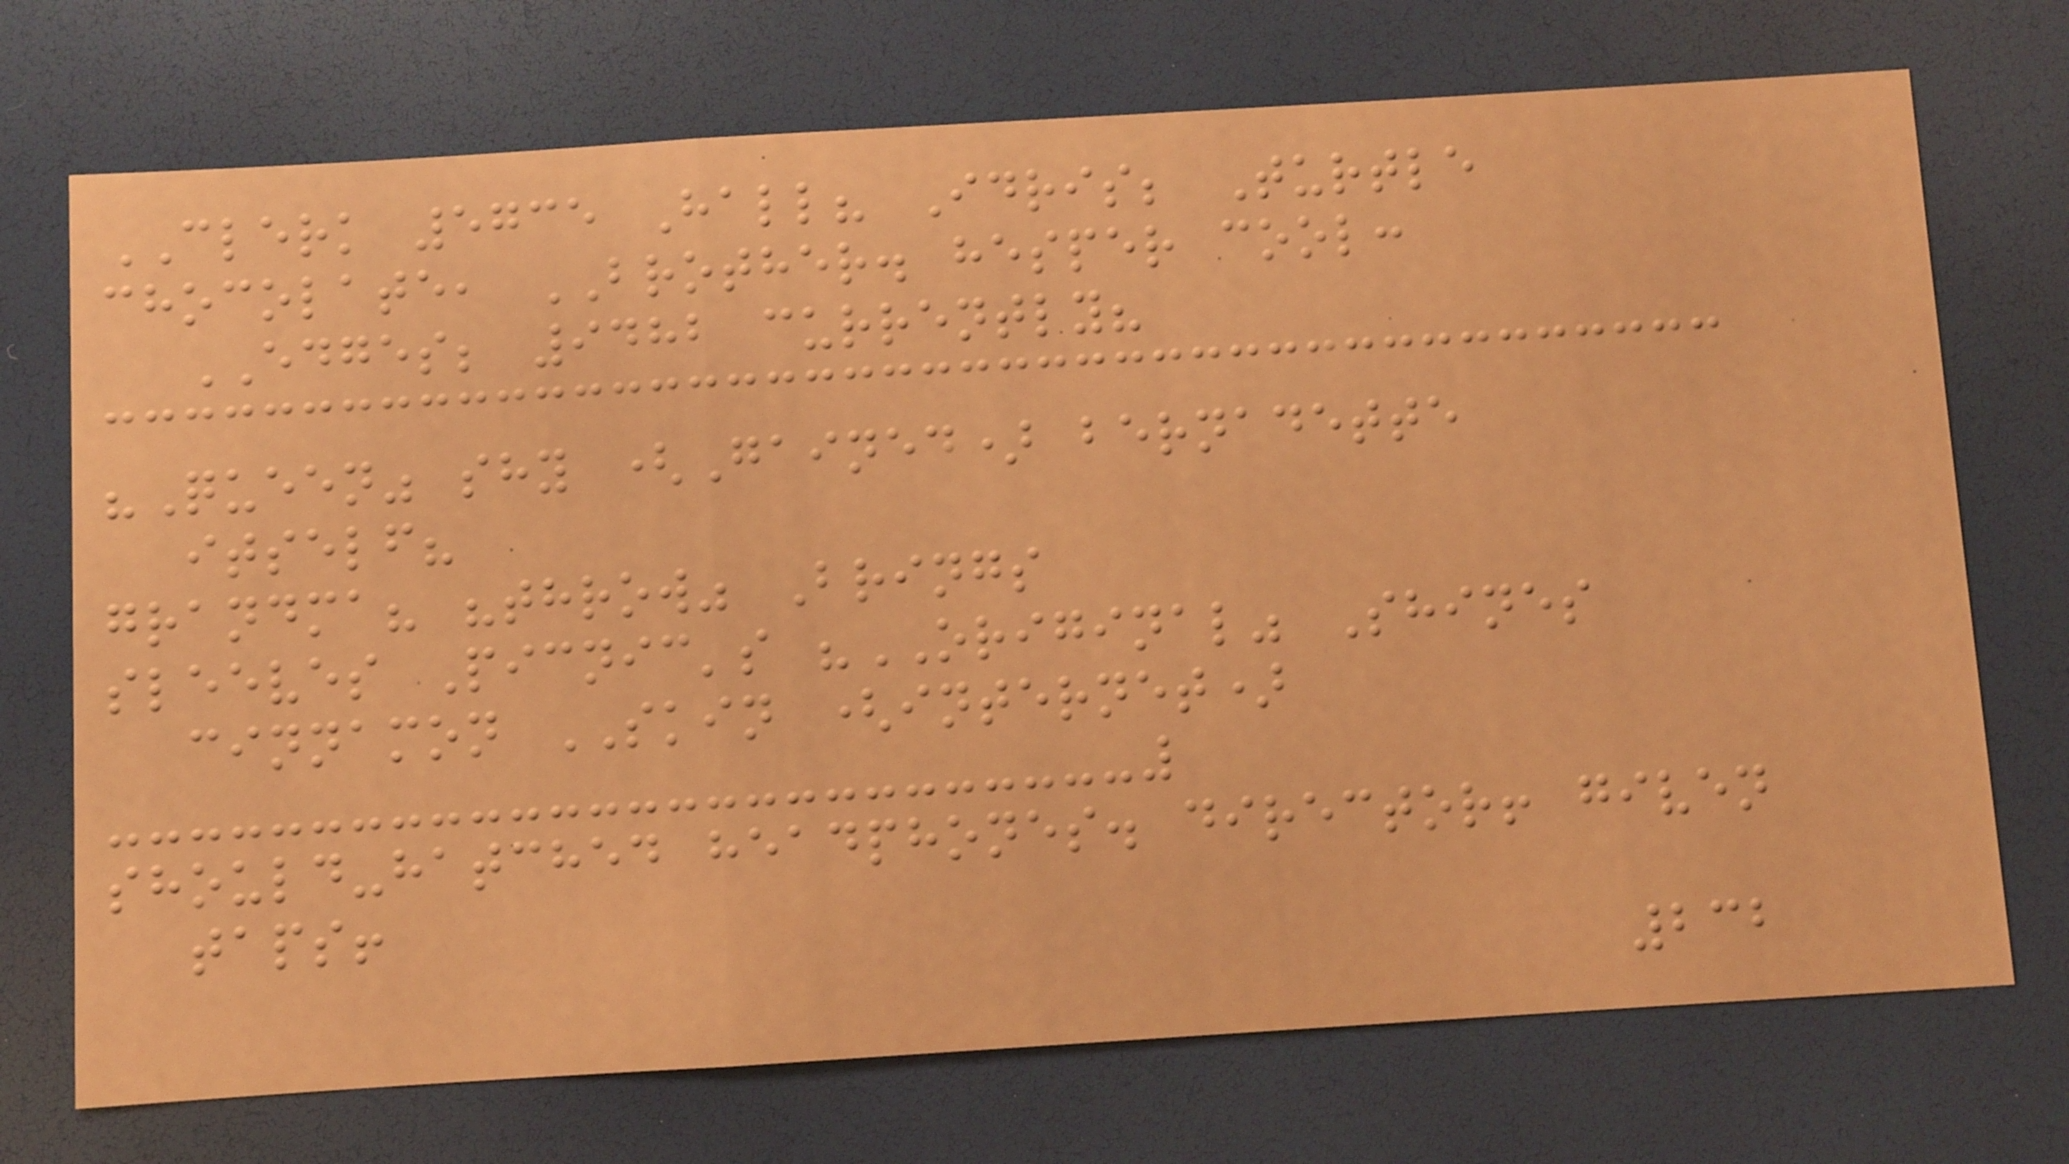CLERK 5735 Hall? Idris; Turtle
chocolate, BROTHER. hesper cool:
EDGES; 9482 currently?
"Queen" shy (Gained) bernadette
itself?
grandma? "throw" Brings
sleeves Picnic's "ORIGINAL" Shines
cinnamon SKIN (internet)
should-hatched headphones. director! given
taps!
232
